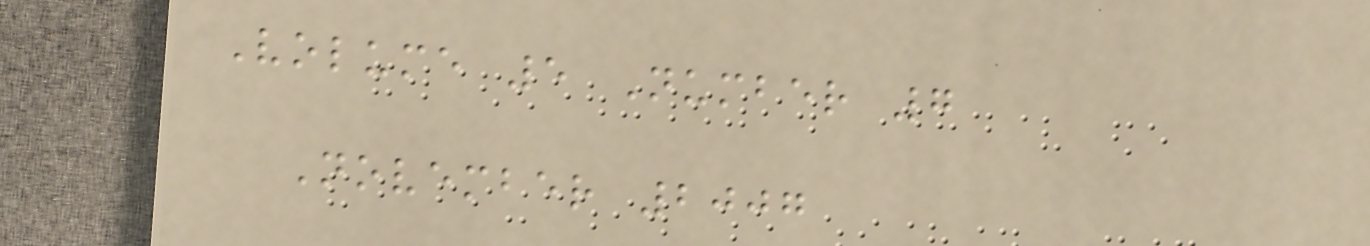Volume 5 Number 7
November 2007
